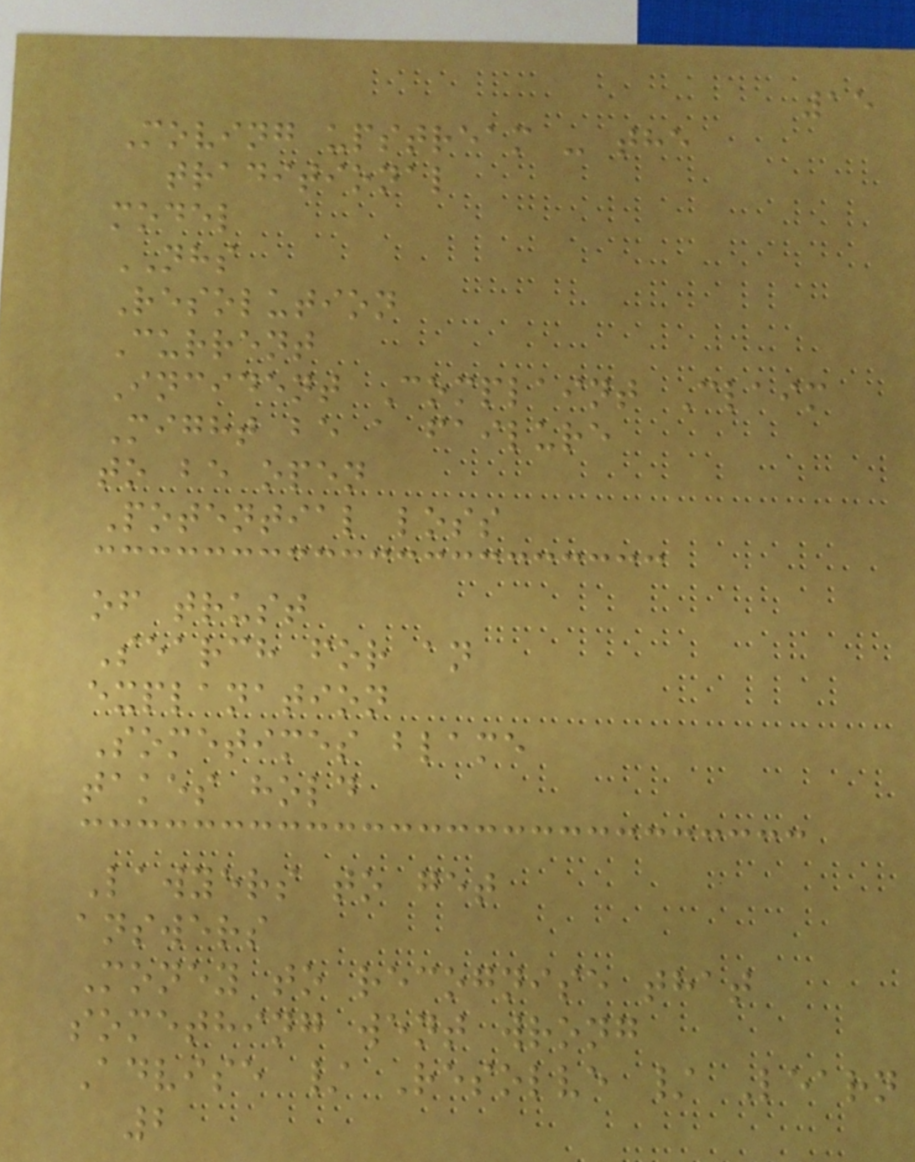15
Moving upstream - the
traditional
model
NHS
Resolution
Current
Incident Complaint Claim
Might be a failure
to be open
Potential loss
of trust
Search for an
explanation
Sometimes blame
takes hold
Lawyers to get
answers
Money to recognise that
something went wrong
Advise / Resolve / Learn
2
